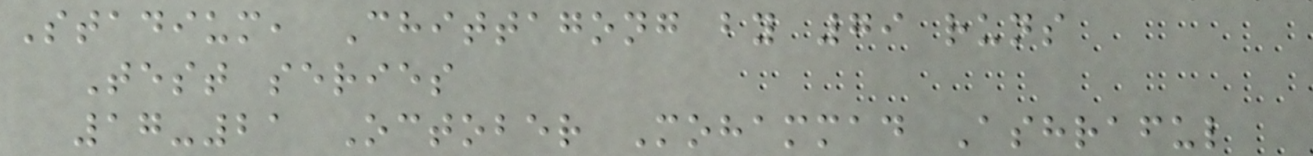Stadium, Chittagong by 79 runs
Test series
17-21 October Mohammad Ashraful
